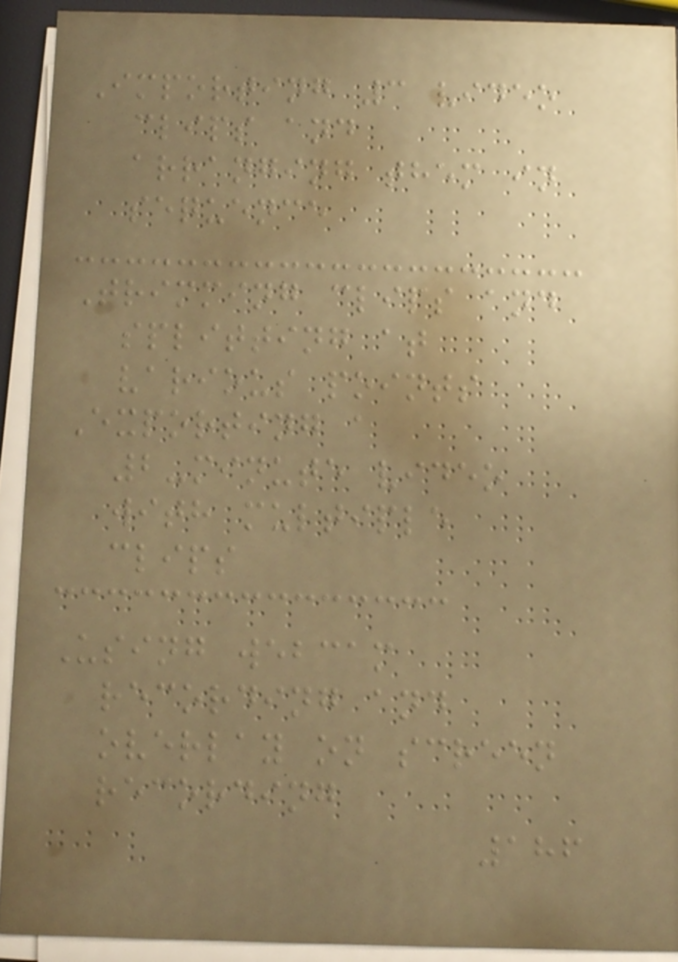Importing 3 video
clips and
arranging them in
sequence
Trimming clips and
splitting at
various points
Exporting a
2-minute video
with multiple
clips
Using webcam
recording and
overlay on screen
recording
186
